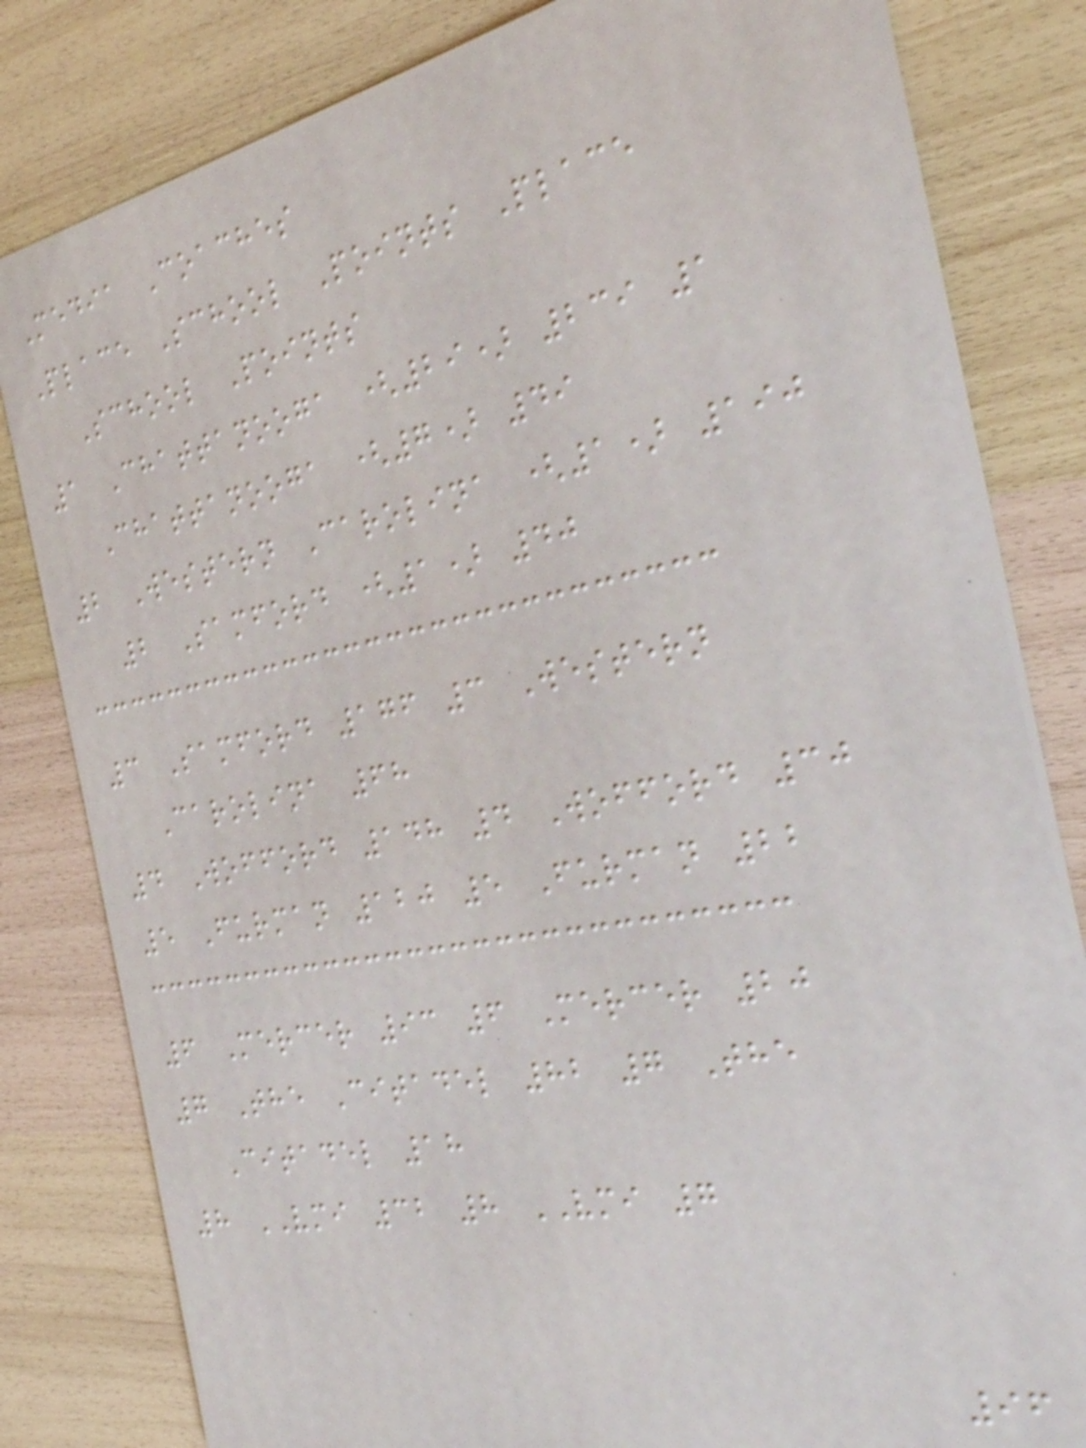Media Coaches
Place School Points Place
School Points
1 Chattanooga (29) 239 1
Chattanooga (7) 49
2 Western Carolina (1) 190
2 Samford (1) 40
3 Samford 176 3 Western
Carolina 68
4 Wofford 148 4 Wofford 30
5 Furman 120 5 Furman 22
6 Mercer 93 6 Mercer 20
7 The Citadel 82 7 The
Citadel 18
8 VMI 32 8 VMI 7
96
